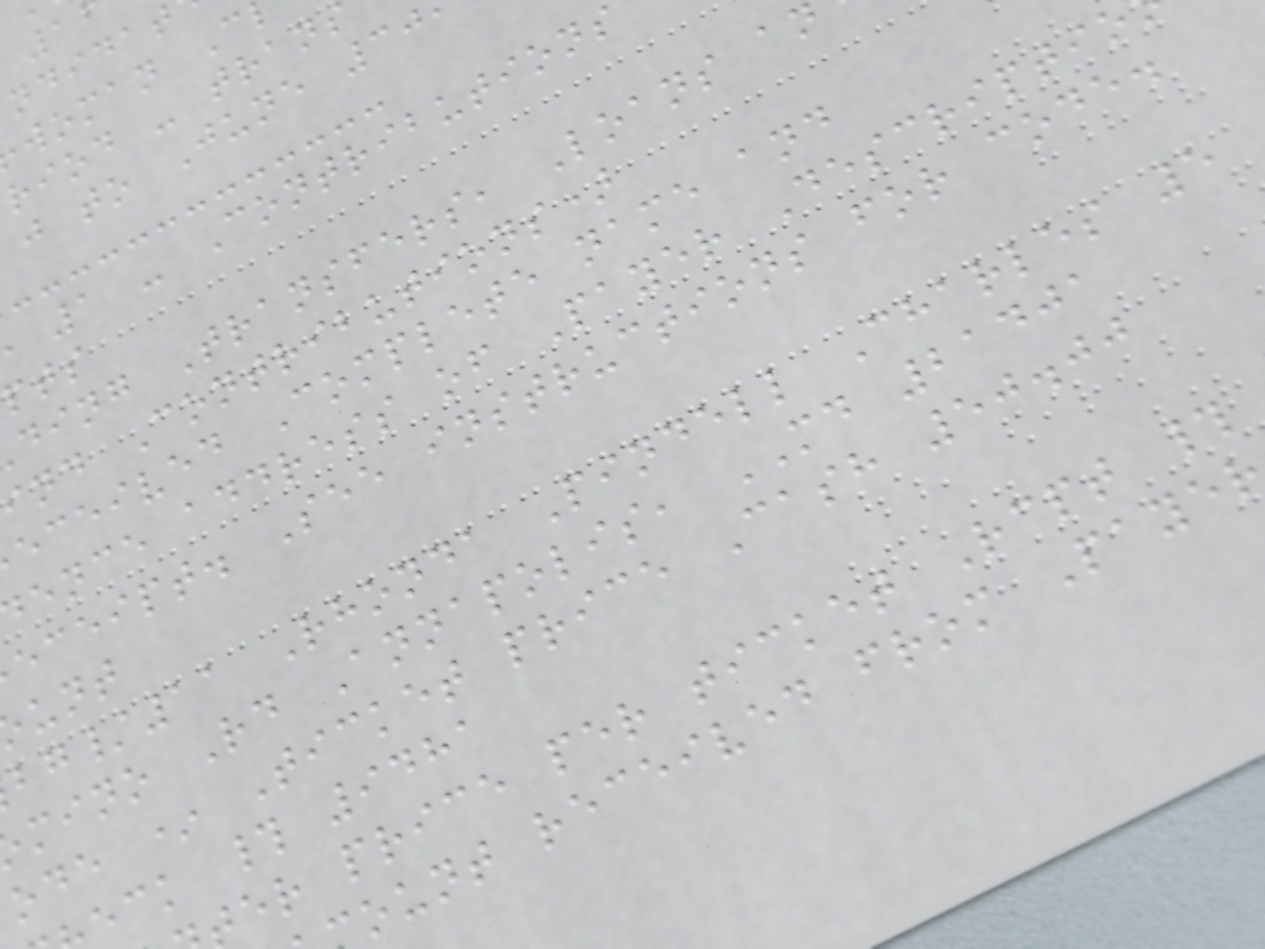riod - trans
j to June 30
1 - Contributions
ding Transfers, Loans an
ind Contributions)
eceived Complete name and
ence address of Payer Descriptio
eceipt. See instructions for code.
/11 Rhonda Pindell Charles 5
mino Rd Annapolis, MD 21401
ode * Ticket price Cash 50.00
eck # 9481
er price per ticket Rcpt #
ount received from Paye
